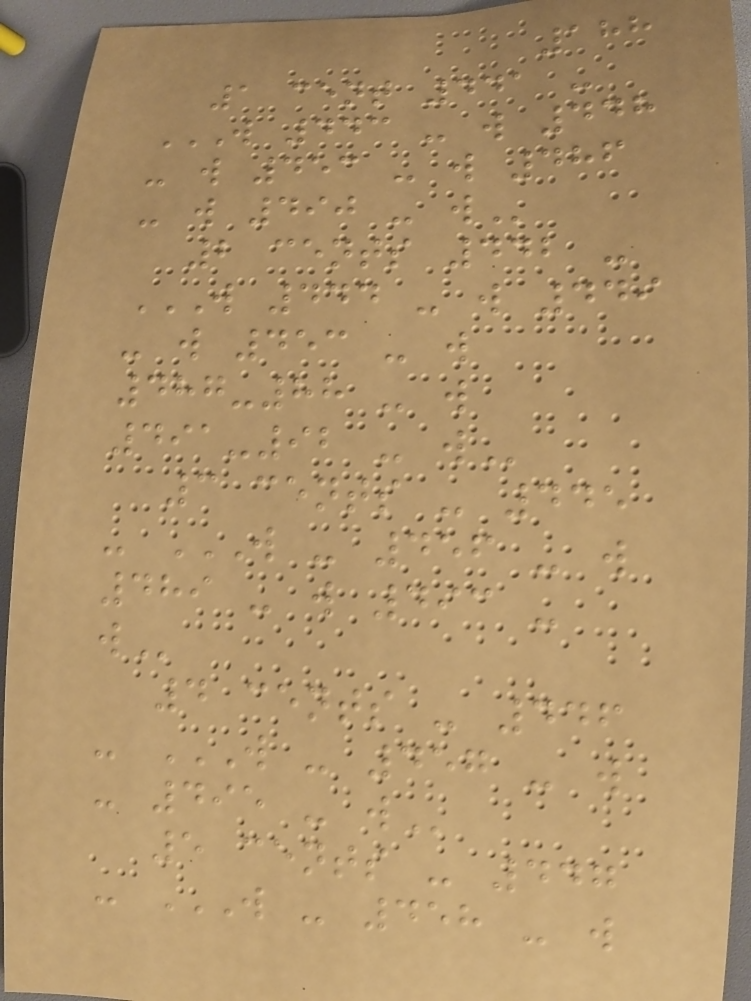188
1 cent 441 -
W 443 - W 448
- W 453 - W 486
- W 490 - W
2 cents 442 -
W 444 - W 449
- W 453 - W
487-88 - W
491-92 - W
3 cents - 445
- W - 456 - W
489 - W 493 -
W
4 cents - 446
- W - 457 - W
- 495 - W
5 cents - 447
- W - 458 - W
